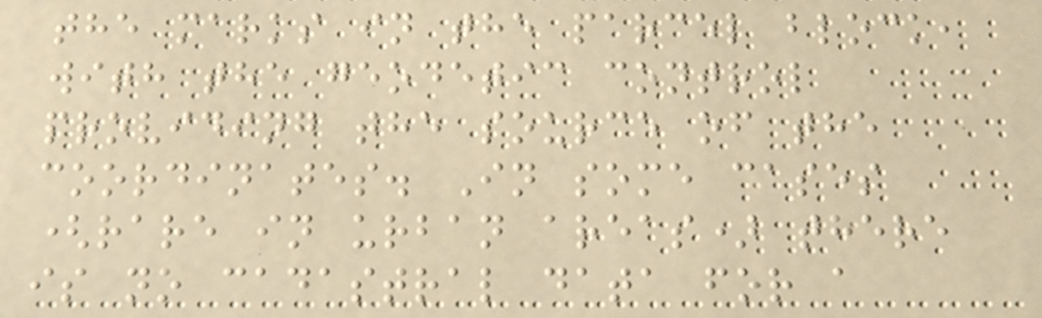the marks in the parcel block,
with the geodetic control
providing the source of the
coordinates. In some cases
(rare in urban areas) there
is no cadastral data for a
